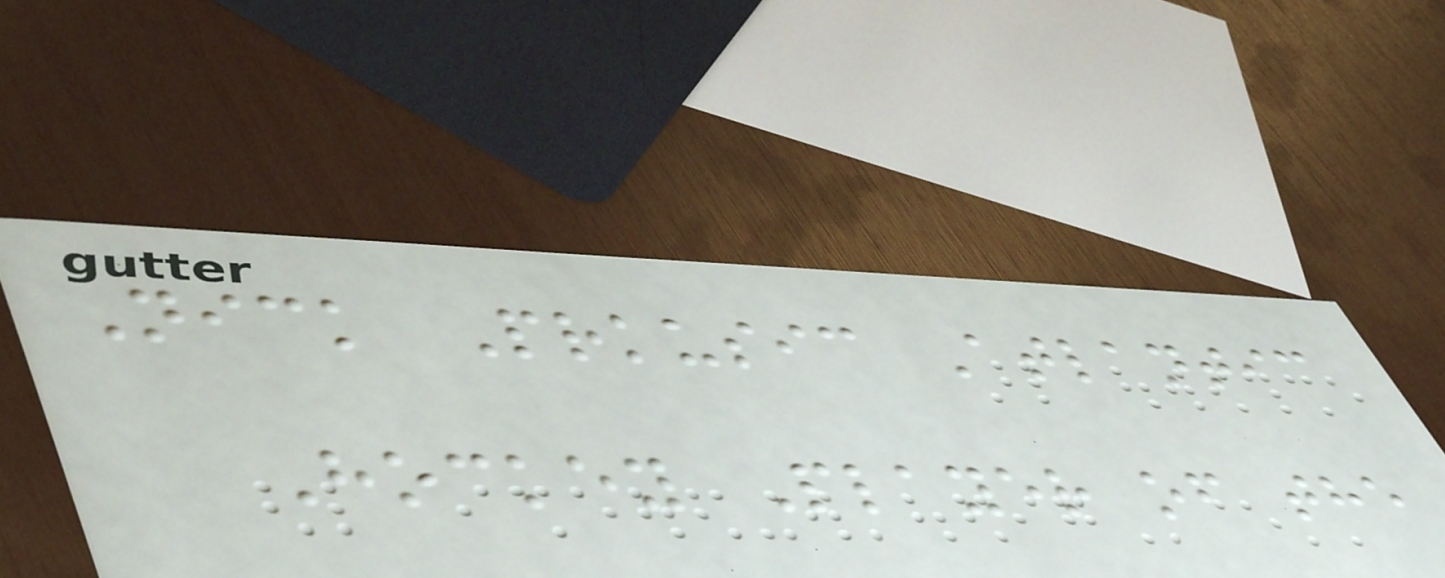Nick Prkusic Atlantic
Hockey Player of the
